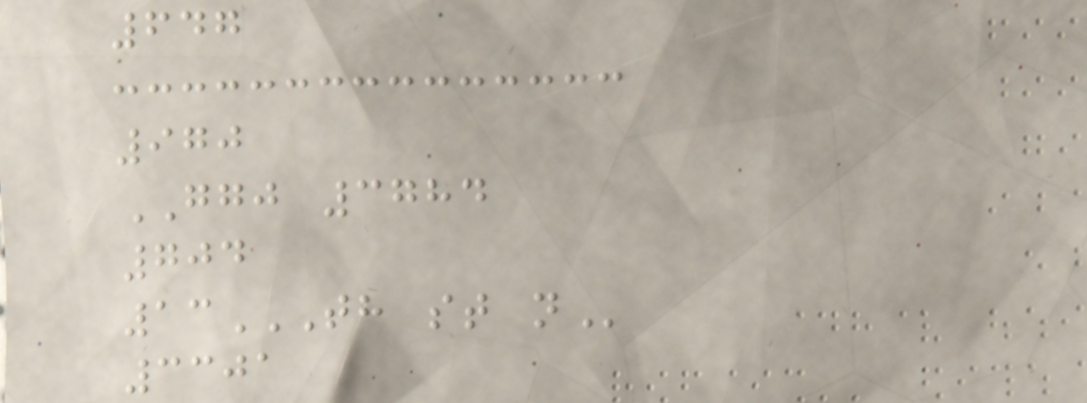647
970
GGJ 3784
704
13TH ST N
3301
